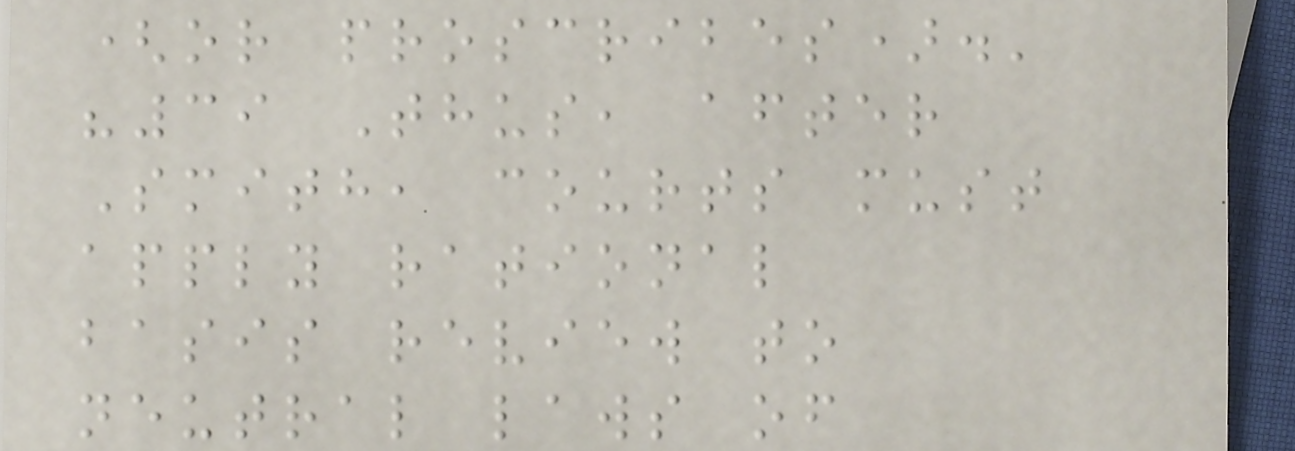(or proscribes).'
"39 Thus, after
Smith, courts must
apply rational
basis review to
neutral laws of
